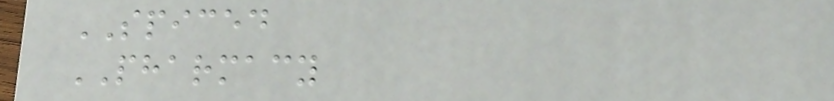SPICED
PHARMACY
